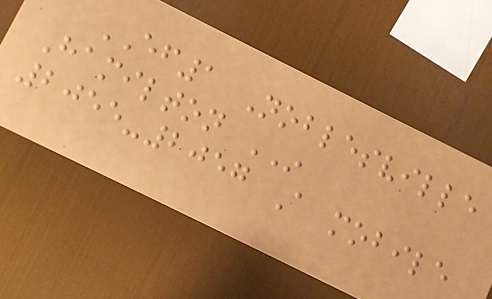EF1 Noblesville
Hamilton IN
2055-2057 A mobile
